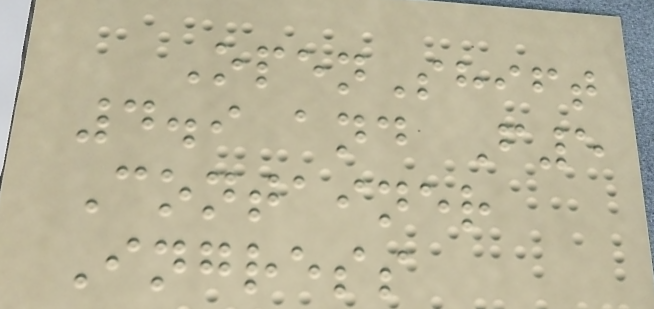OpenShift
4.9 and F5
Container
Ingress
